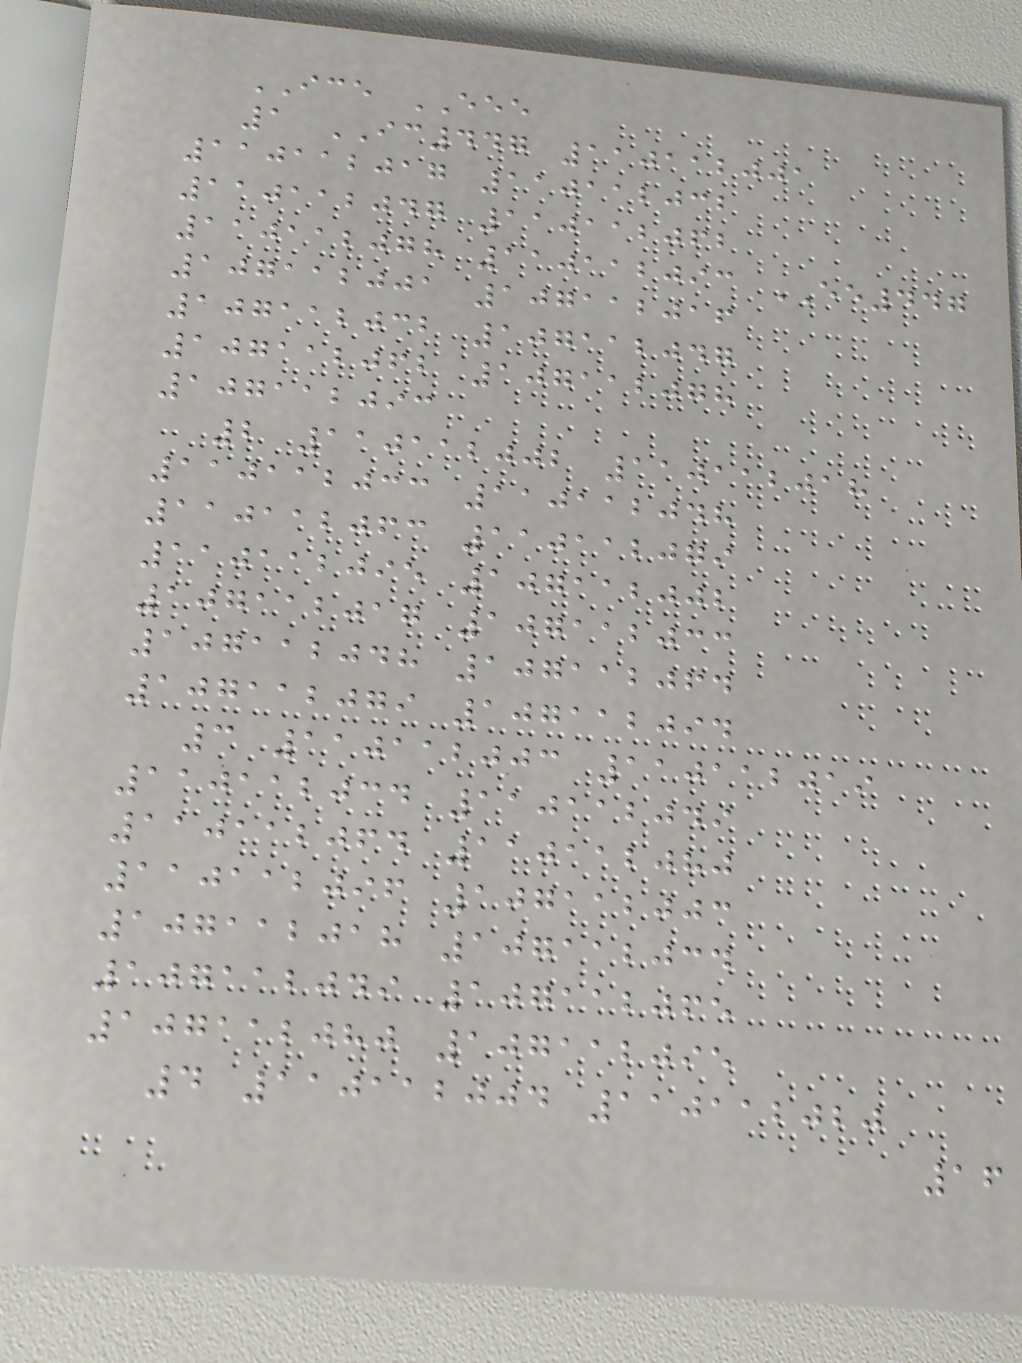ICE EEE
1 IC447 110112001
110112017 110112032
110112047 110112062
110112078 110112093 EE447
107112001 107112016
107112032 107112047
107112062 107112078
107112093
2 110112002 110112018
110112033 110112048
110112063 110112079
110112095 107112002
107112017 107112033
107112048 107112064
107112079 107112094
3 110112003 110112019
110112034 110112049
110112064 110112080
110112096 107112003
107112018 107112034
107112049 107112065
107112080 107112095
4 110112004 110112020
16
